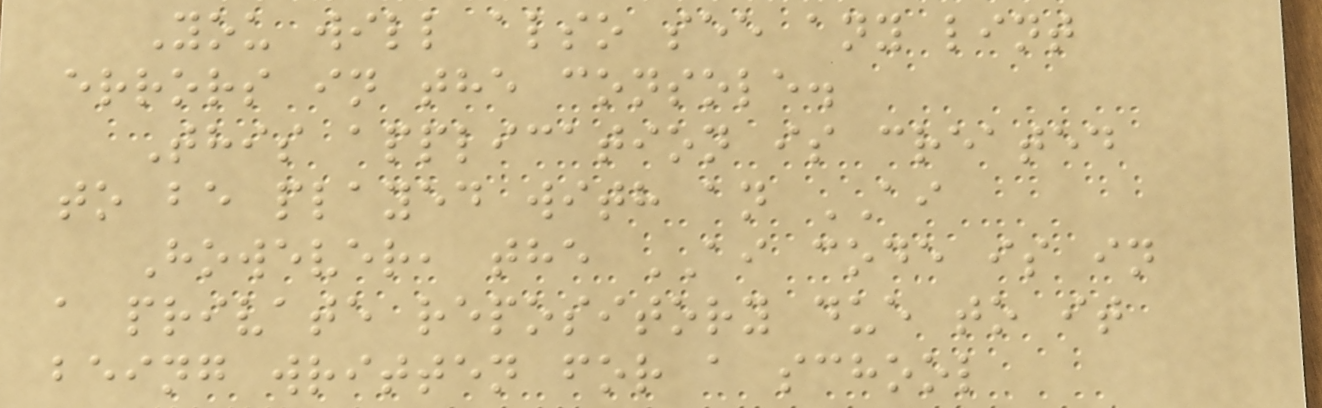You will also see any lint
errors in the console.
This application is created
to be played with an AI
However, the AI code is in
a private repository due to it
being written for a school
